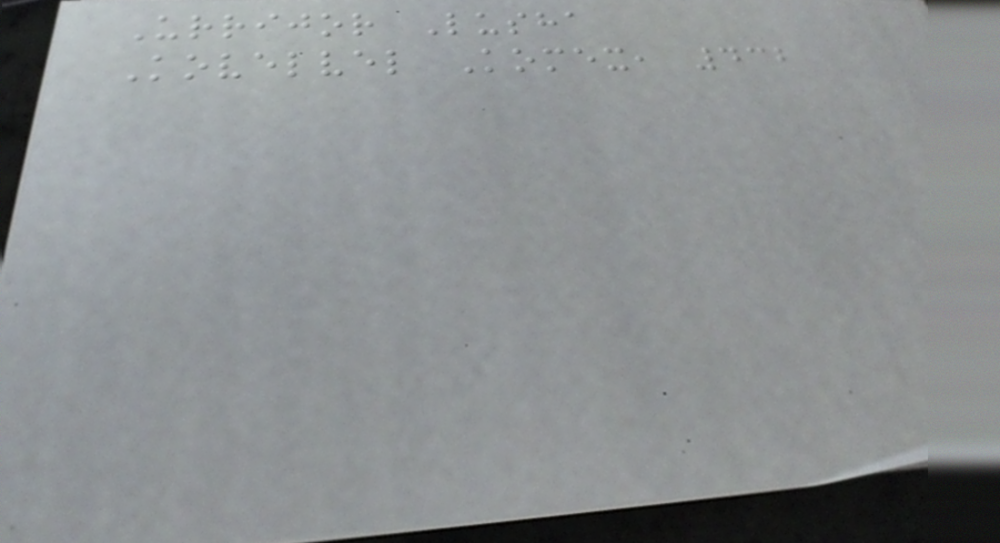Urrijor Lusha
Kovelvel Komex, 432
